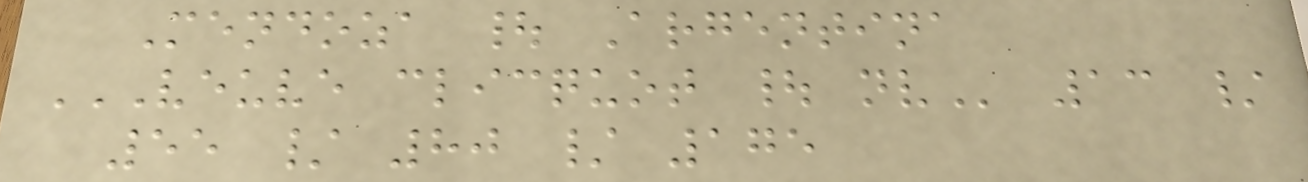Mendoza | Argentina
VEUVE CLICQUOT | NV 13 /
55 / 80 / 175
